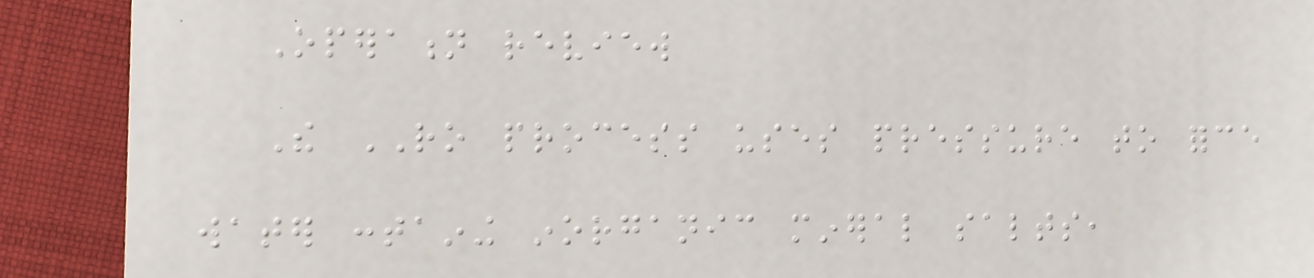Operation review
The RO process uses pressure to force
water containing inorganic mineral salts,
